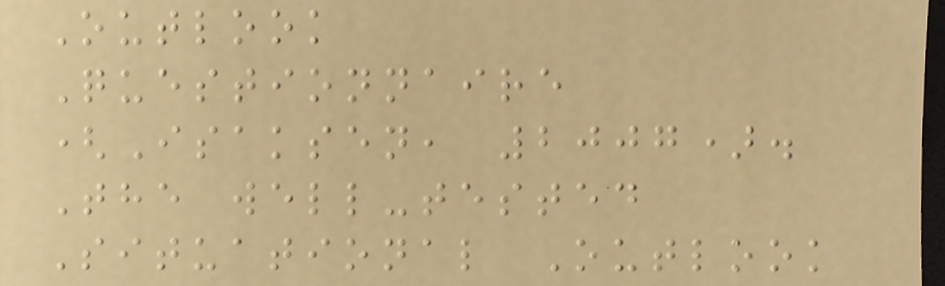Outlook
Questionnaire
(Isaksen, 2007).
The well-tested
Situational Outlook
